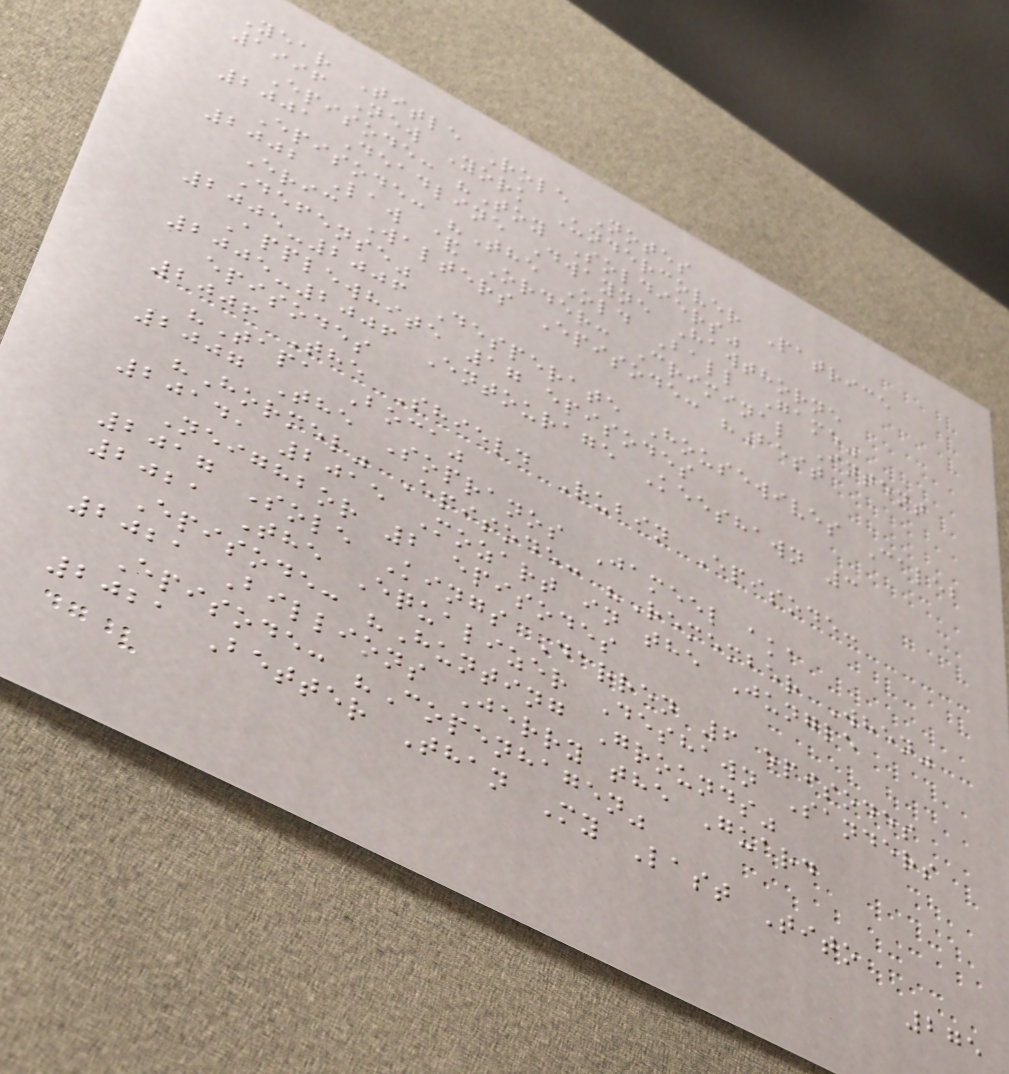Year Title Role Notes
1996 New York Undercover Patrice
Episode: "Toy Soldiers"
2001 Deadline Dwayne Hawthorne
Episode: "The Old Ball Game"
2002 Law & Order: Criminal Intent
Eric Walters Episode: "Best
Defense"
2005-2006 Desperate Housewives Caleb
Applewhite 17 episodes
2005-2006 Entourage Keeshawn 3
episodes
2006 The Shield Rubin Episode:
"Tapa Boca"
2007 The Sopranos Jameel aka
"Hormel" Episode: "Remember When"
2014, 2015 Mozart in the Jungle
Neighbor 2 episodes
2017 Sole Kings Darren 6 episodes
2021 The Equalizer Deshawn Sanders
Episode: "Hunting Grounds"
2021 Billions Jerry the Guard
Episode: "Copenhagen"
2021 Better Than My Last Tito
275
